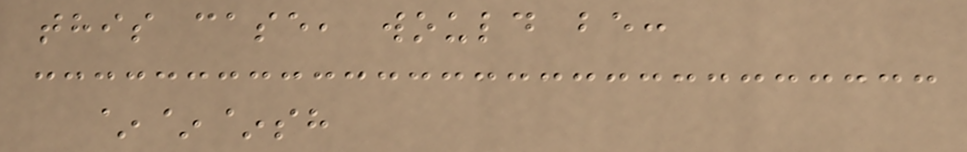this case, would be:
~~~sh
